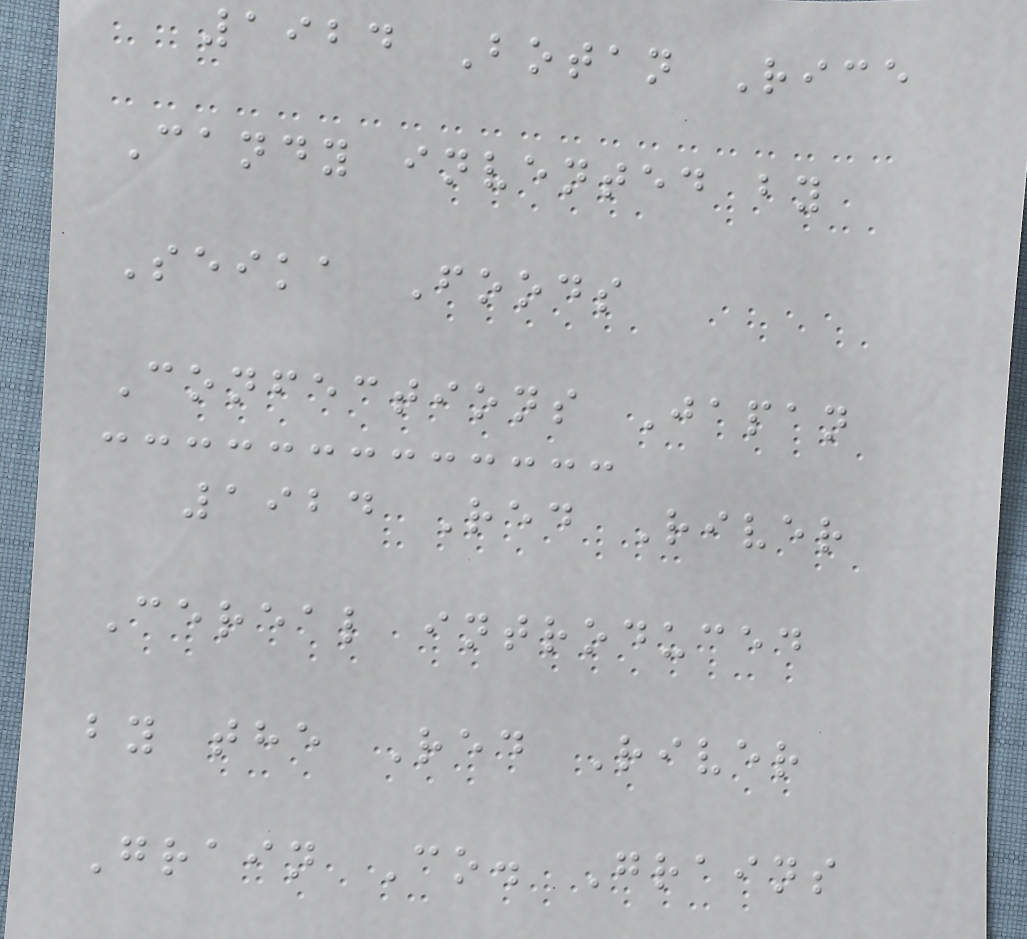1924 Botan Rice
Candy invented by
Seika Foods
Confections Japan
1924 Red River
Cereal introduced
by the Red River
Grain Co. Grains
